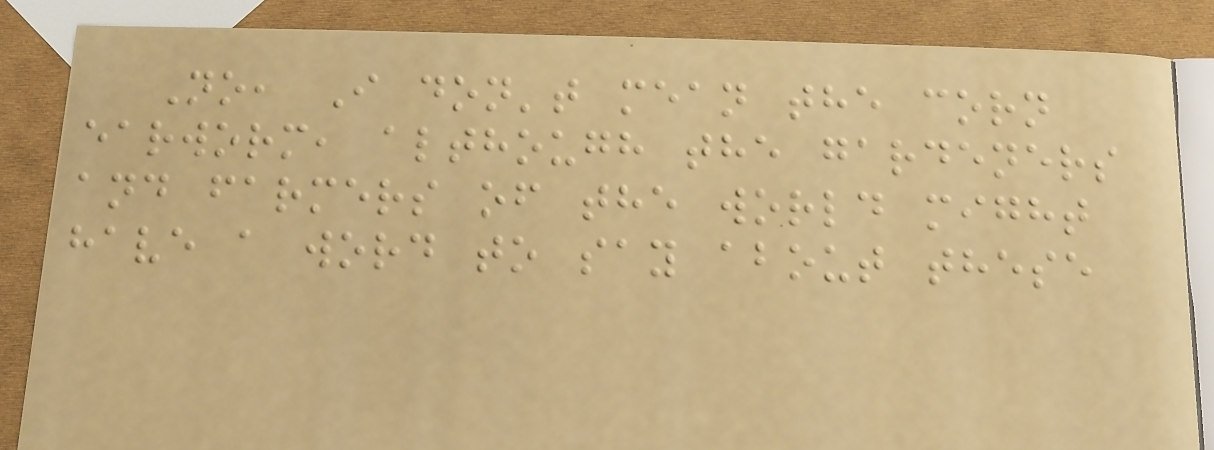No, I don't mean the corn
earworm, although the gardeners
and farmers of the world might
have a word to say about these
